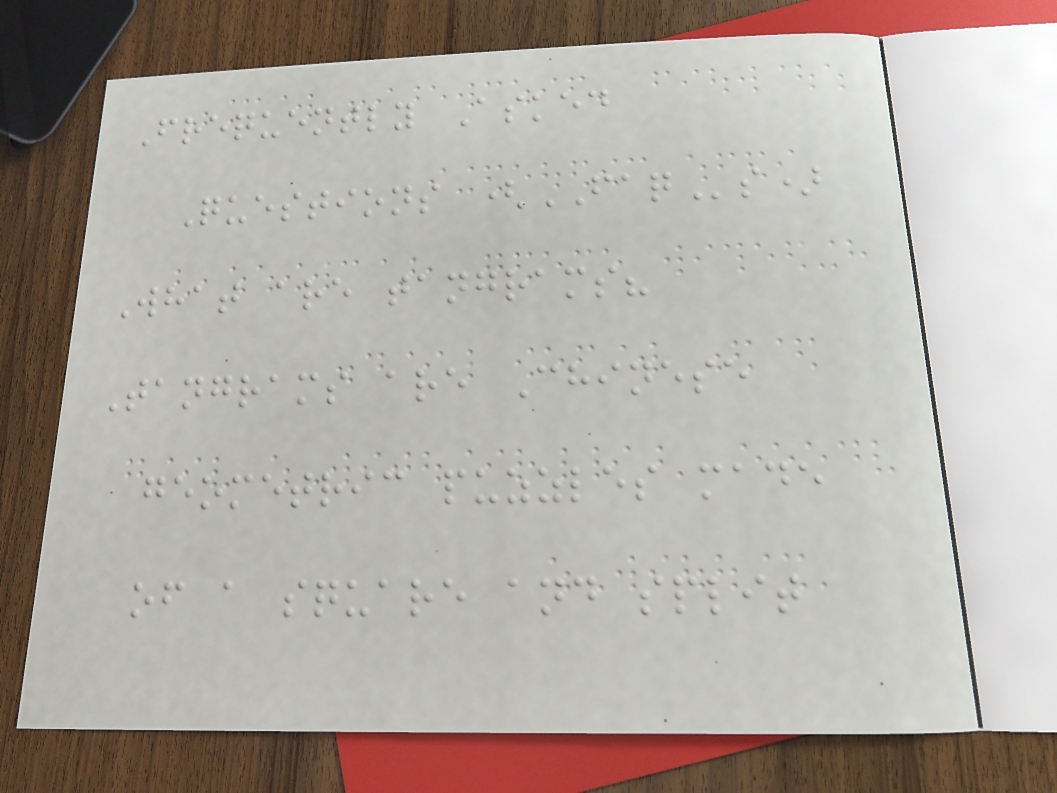Frequently Asked
Questions (FAQs)
What are tangrams?
Tangrams are Chinese
geometric puzzles made
of a square and split
